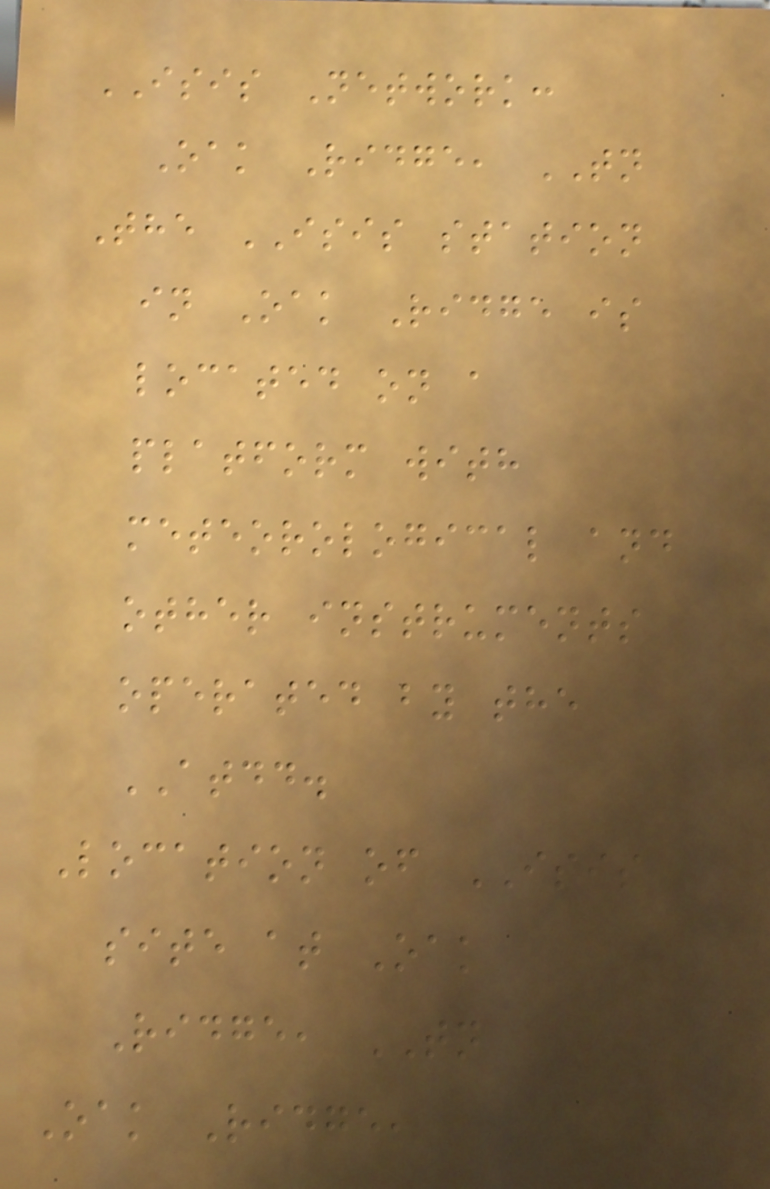ISIS Network:
Oak Ridge, TN
The ISIS station
in Oak Ridge is
located on a
platform with
meteorological and
other instruments
operated by the
ATDD.
Location of ISIS
site at Oak
Ridge, TN
Oak Ridge,
